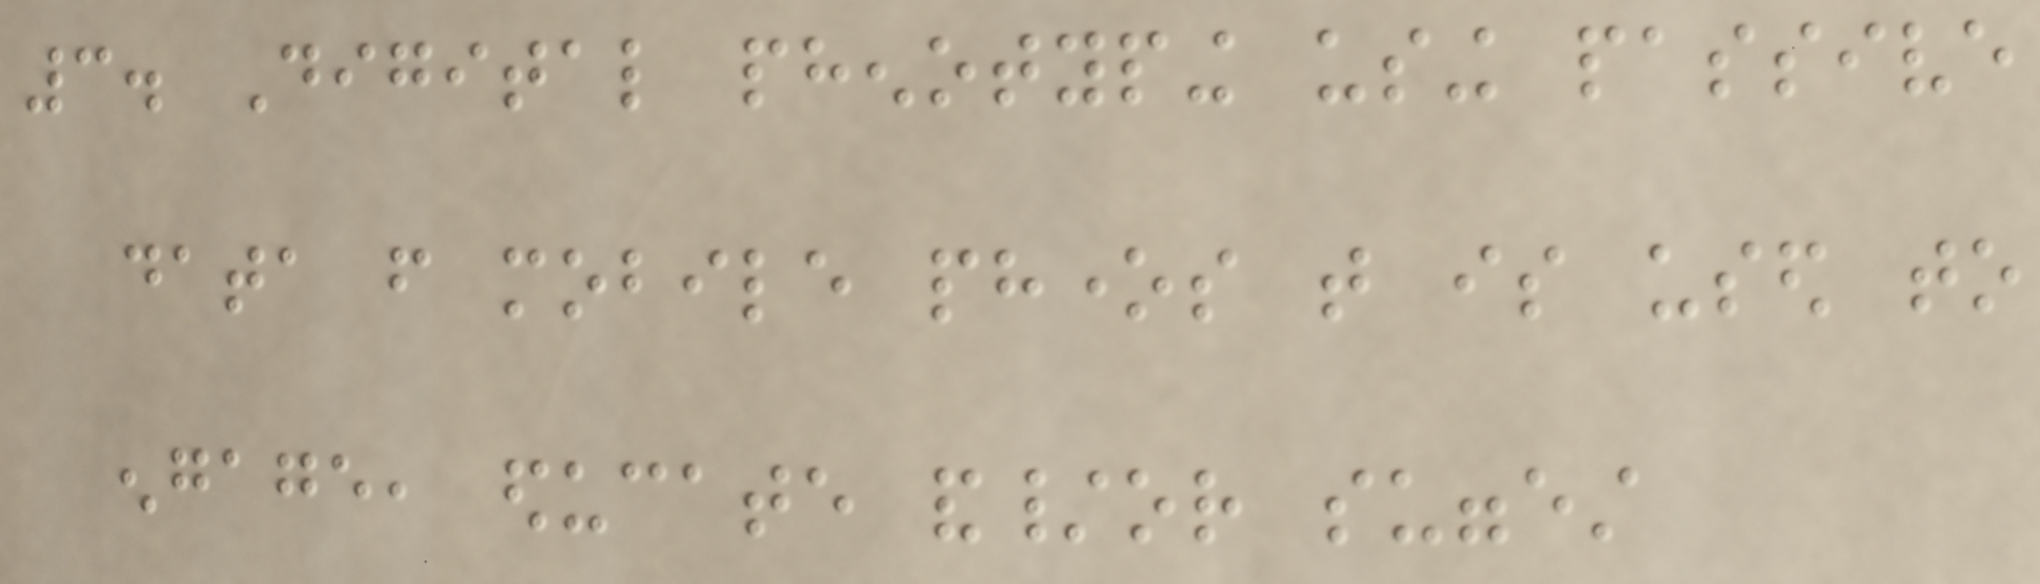3. Digital phenotyping using passive
data from mobile phones that is used to
engage, educate and/or suggest
